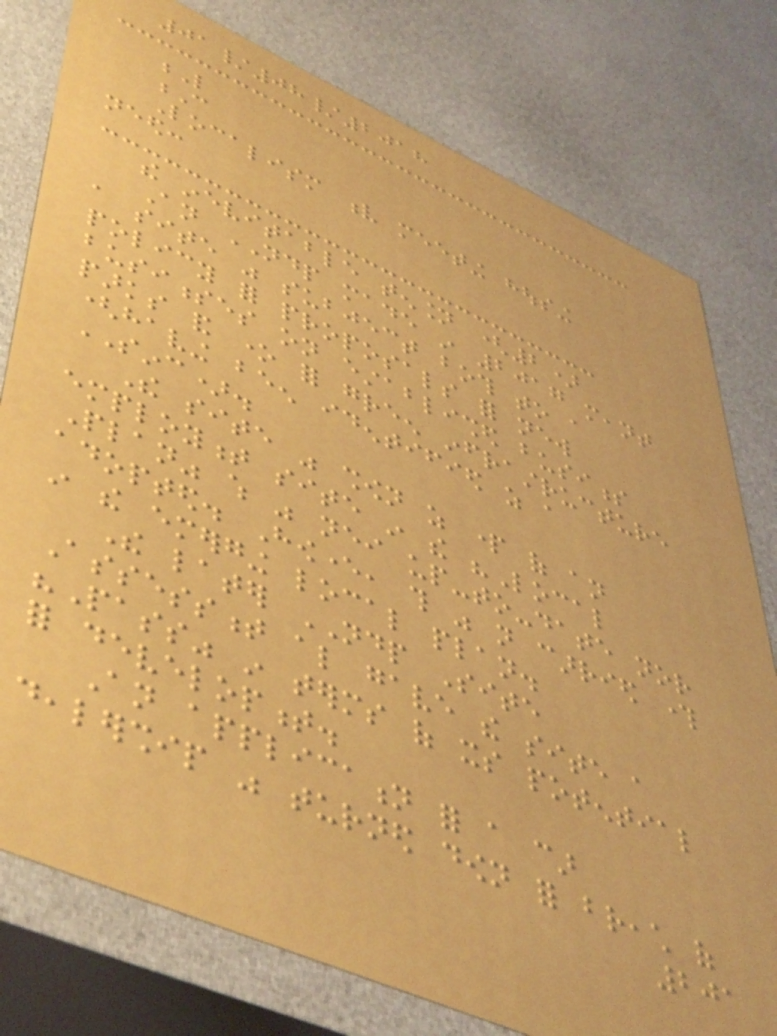01/08/2018
L
C
Localism v meeting housing
need:
the inevitable tension (2)
An NDP made in 2017 meant
a site was subject both to a
policy for proposals for new
businesses on established business
parks and one for green infrastructure
(having been identified as a
SINC).
The site was shown as part of an
employment site in the "Local
Plan" which was neither up-to-date nor
adopted. However, this was not carried through
in the emerging local plan.
The later NDP Site
Assessment also gave the site a
"Pass" in terms of its potential
for development.
An application for a car
dealership was turned down for breach of
201
